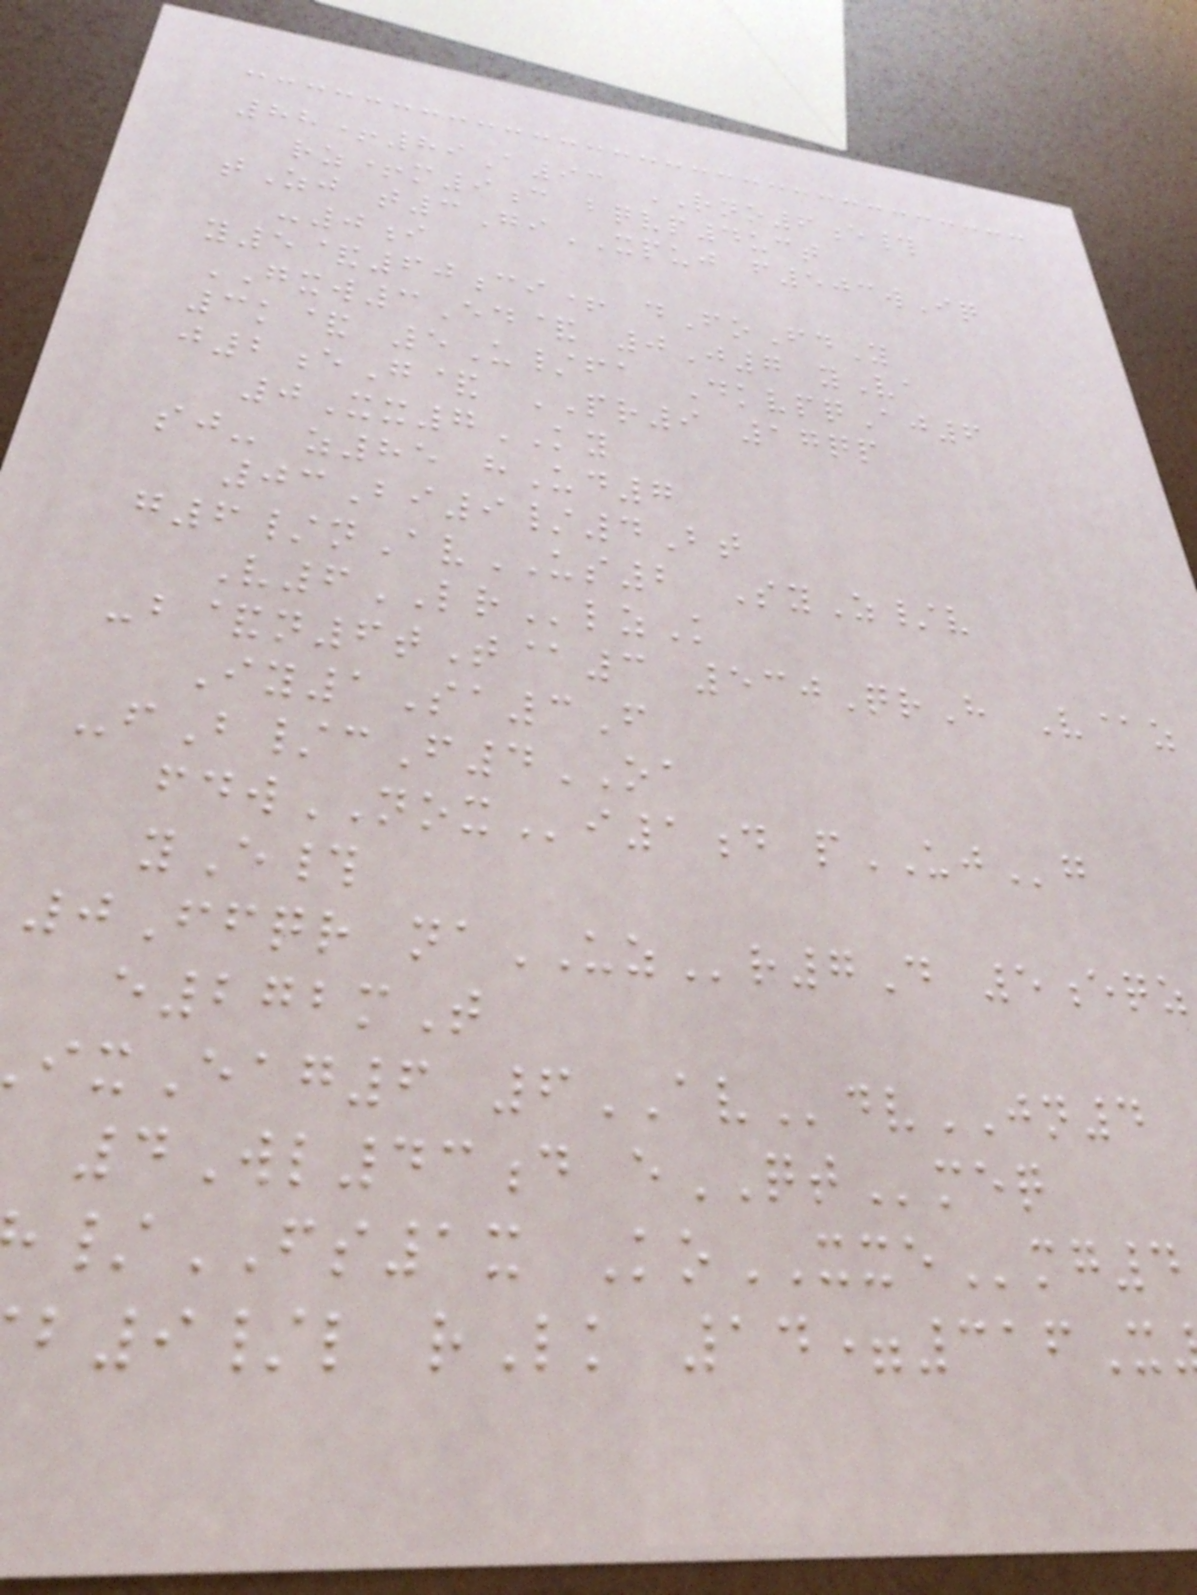88+89A93 RNO6e#
rz+m9c bqvp4uct
tZj t3GiXPUJ f503wIq
-0i
y5&60ci+ dFoFdY
GXW3Ed& 0J7 yVa
3k& 5U/fa DkvpqAj6
j2eG& PR9 17qp
0Xx7KY
sj- z85 hUd7
03Bi9/4Bt
g6/nAvUS2 SyZ/v
V6LRlzK
-b&n6tT@3 530QrH V@z
Iy1Sa3F
-fB/cF4OA
fdwNOXi1d pUJg
yE#
0Ffqr naUZr7D 5eqz
e272mT
xEag6 6AVdvJN4
4Wl43d eQTmeq
/FS1x KoXXEmg4
b9/l rLk 14=316X
